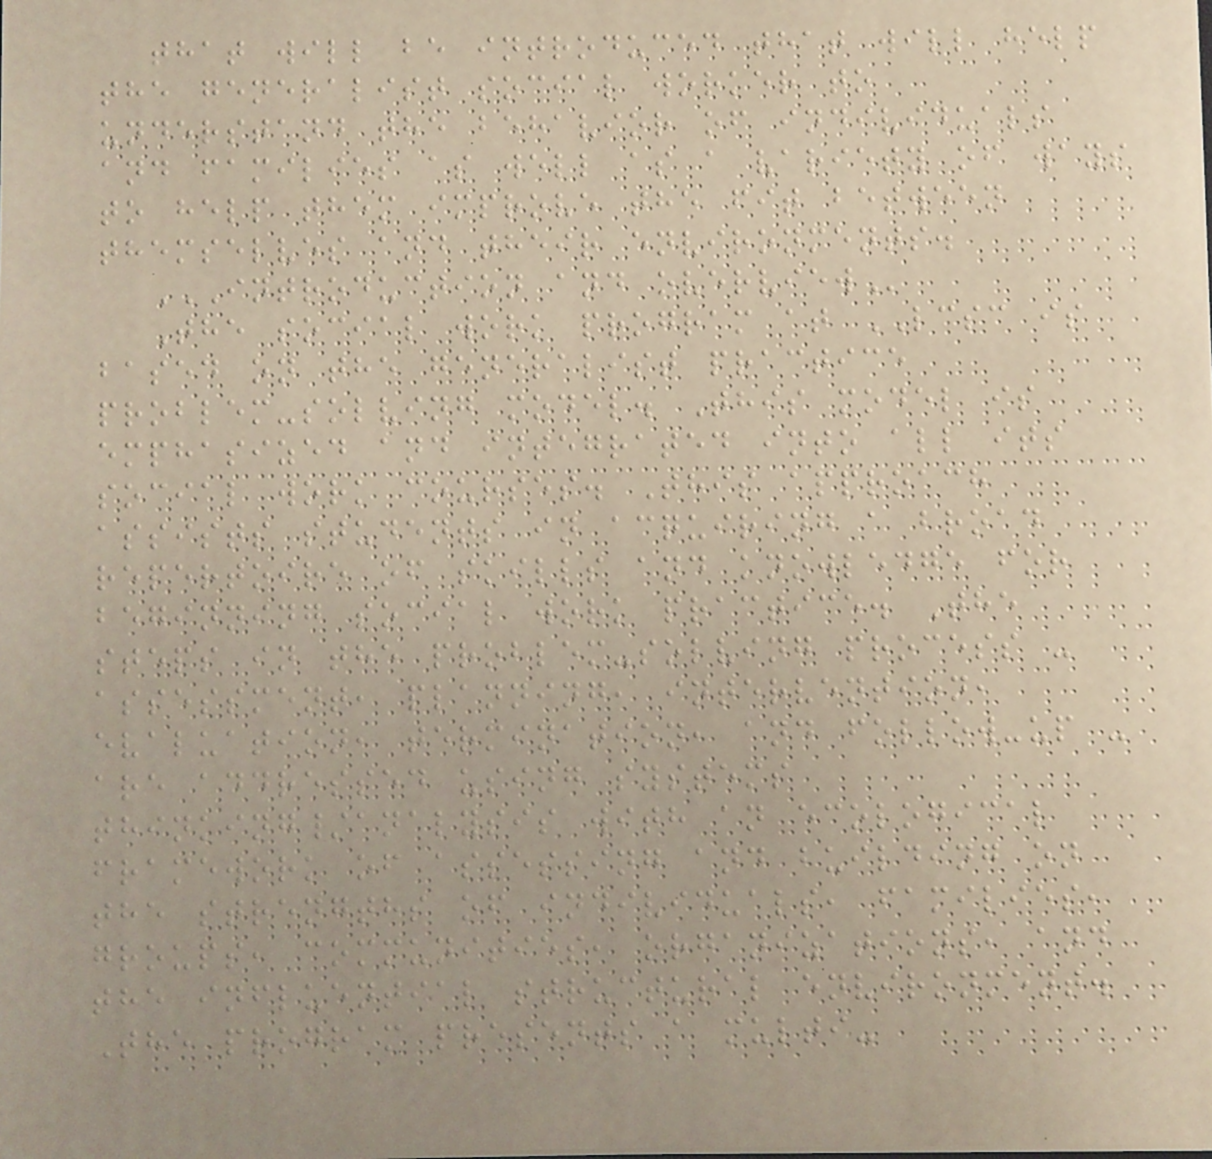that will be introduced that will help
the generalist social worker to
understand the behavior of individuals
and families as well as a variety of ways
to help them improve the fit between
themselves and their environments.
INTRODUCTION AND OVERVIEW
The social work program at LCSC is
based on the generalist practice
problem-solving model. This model is
emphasized and integrated into all its
social work courses. This approach
assists students in acquiring a broad
repertoire of skills and knowledge for
beginning social work practice. The
steps in the problem-solving process -
assessment, planning, intervention,
evaluation, termination, and follow-up -
are addressed using systems
thinking/analysis with an ecological
framework of assessing and building on
the strengths of individuals, families,
groups, communities, organizations, and
the influential structural environment.
The program presents a multi-
